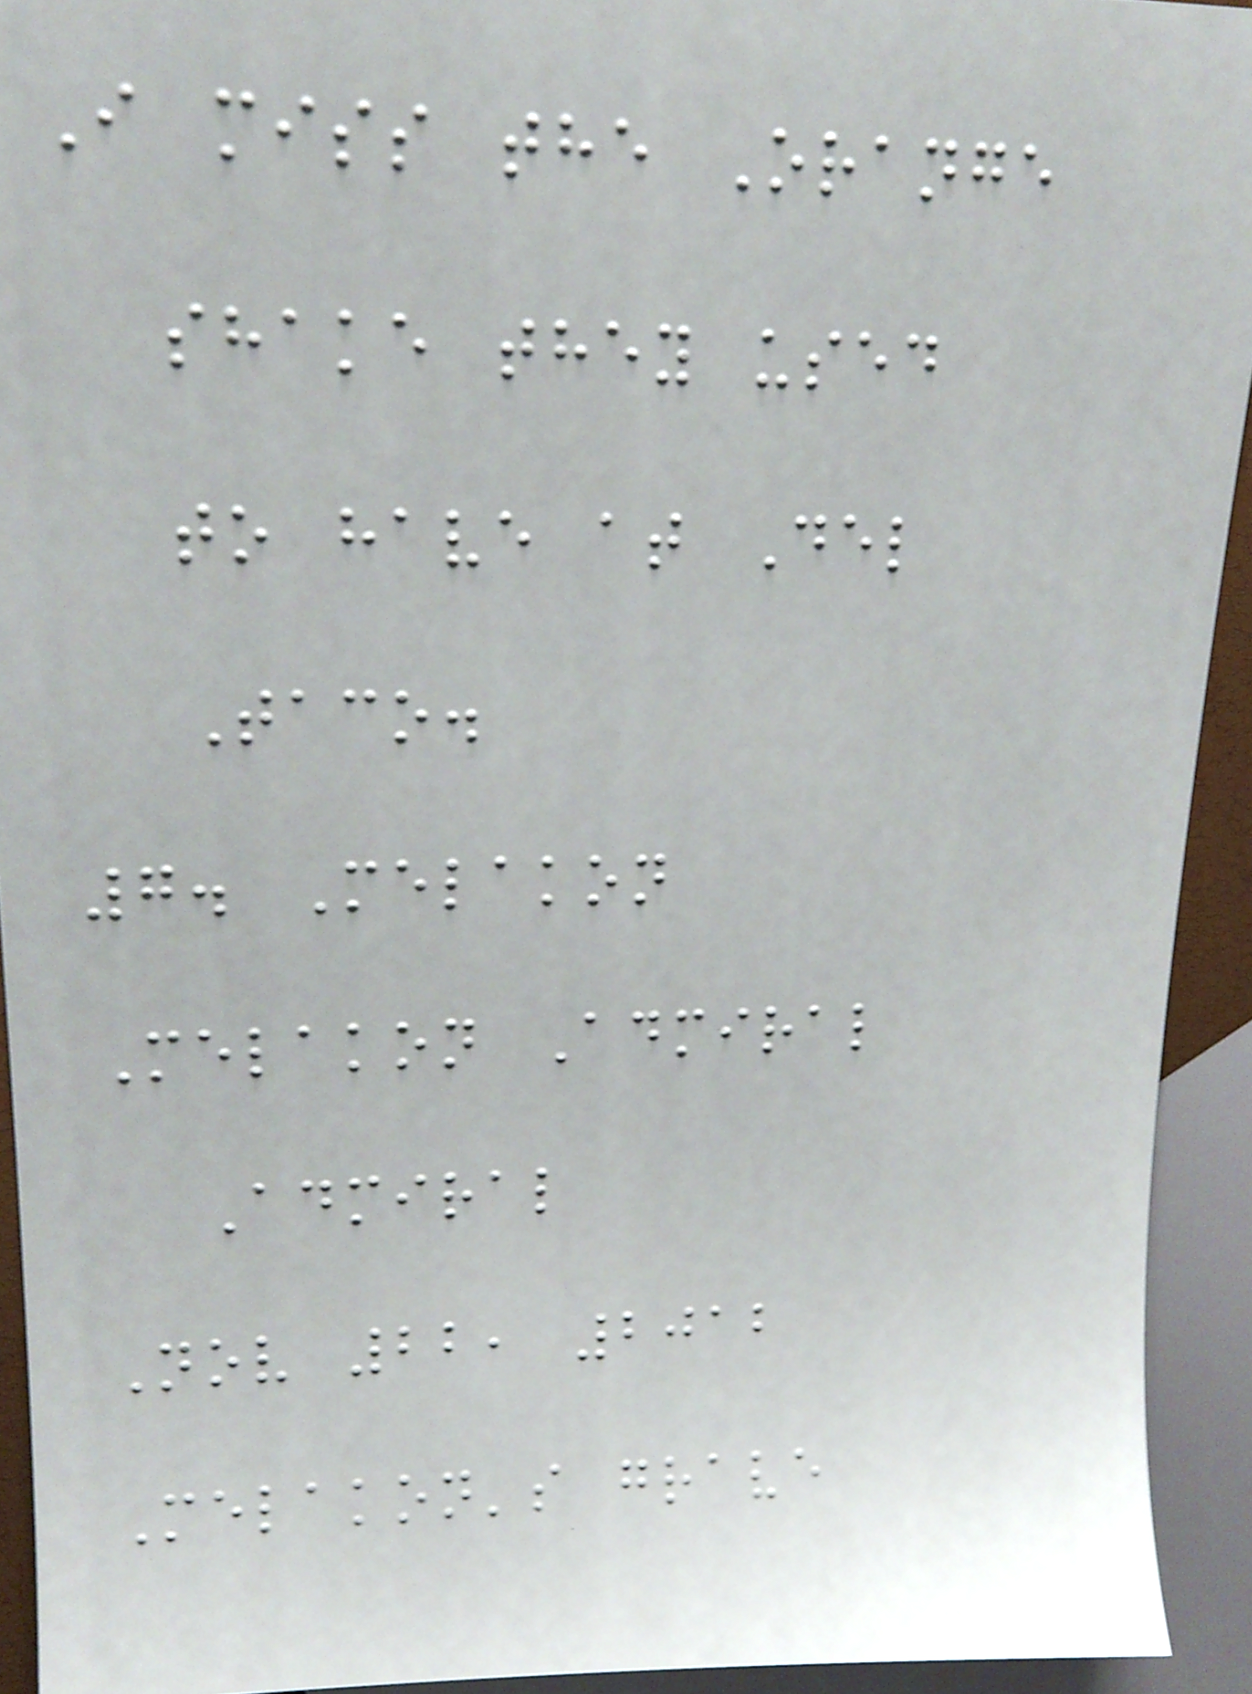I miss the Orange
shake they used
to have at Del
Taco.
7. Melakon
Melakon Admiral
Admiral
Nov 22, 2012
Melakon's grave
